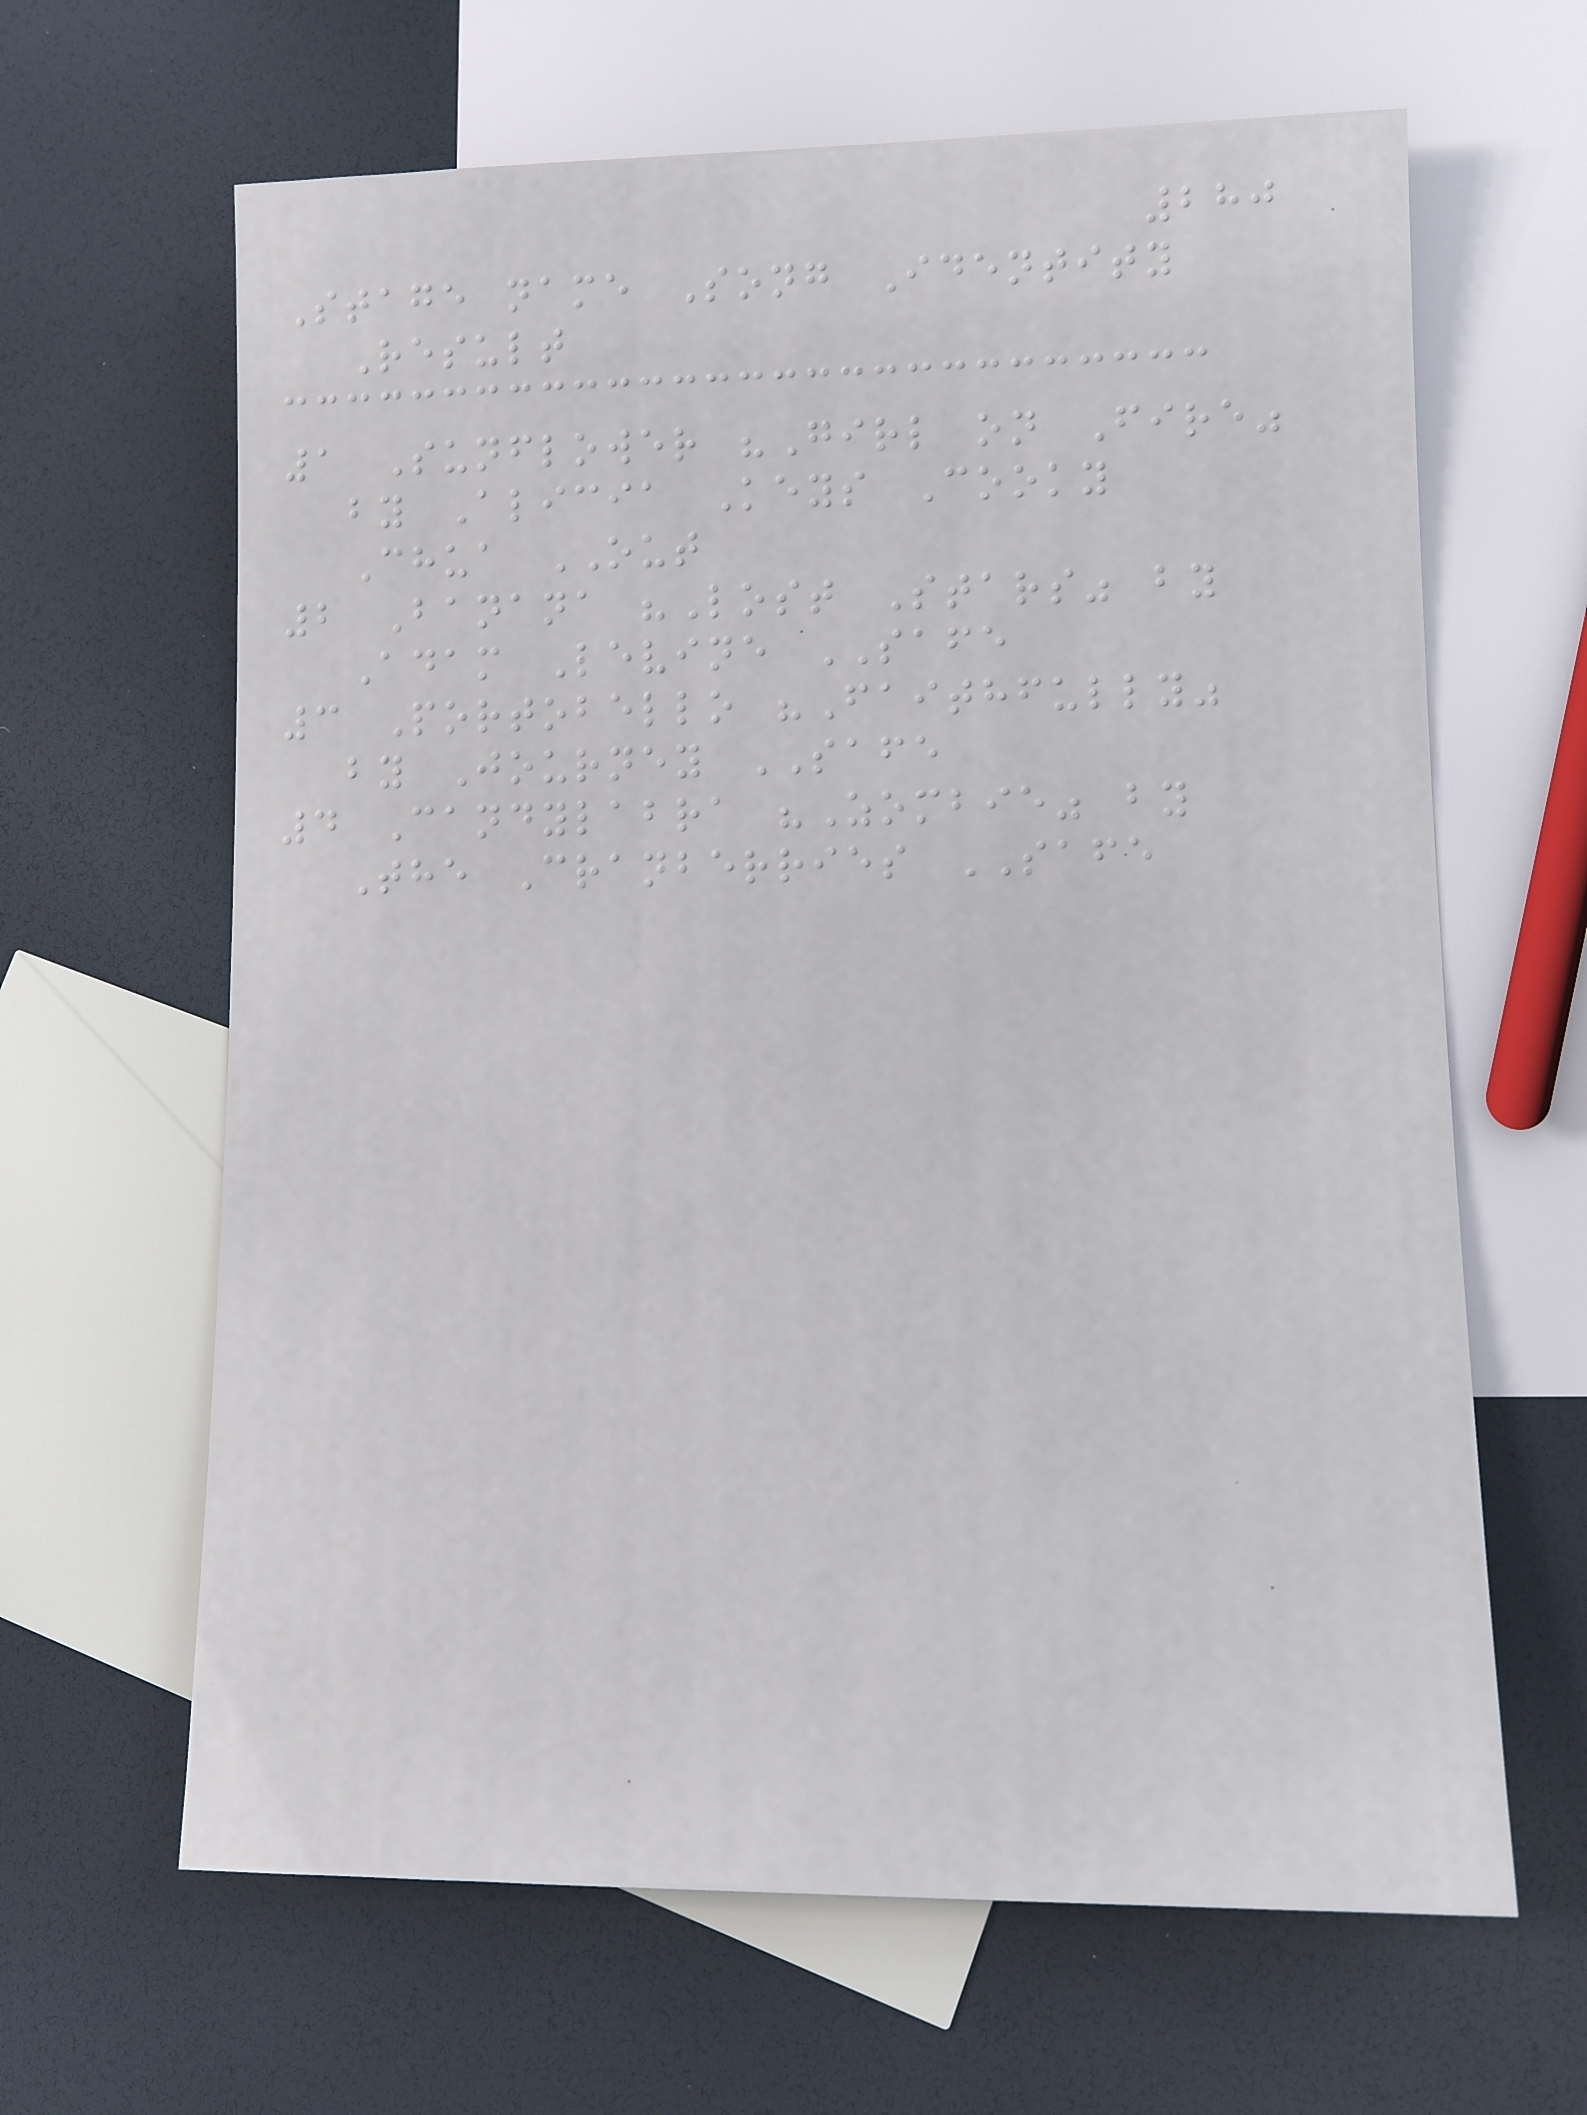280
Stage name Song Identity
Result
1 Sunflower "Girl on Fire"
by Alicia Keys Cooky
Chua OUT
2 Banana "Lost Stars" by
Adam Levine SAFE
3 Portobello "Faithfully"
by Journey SAFE
4 Candylabra "Zombie" by
The Cranberries SAFE
